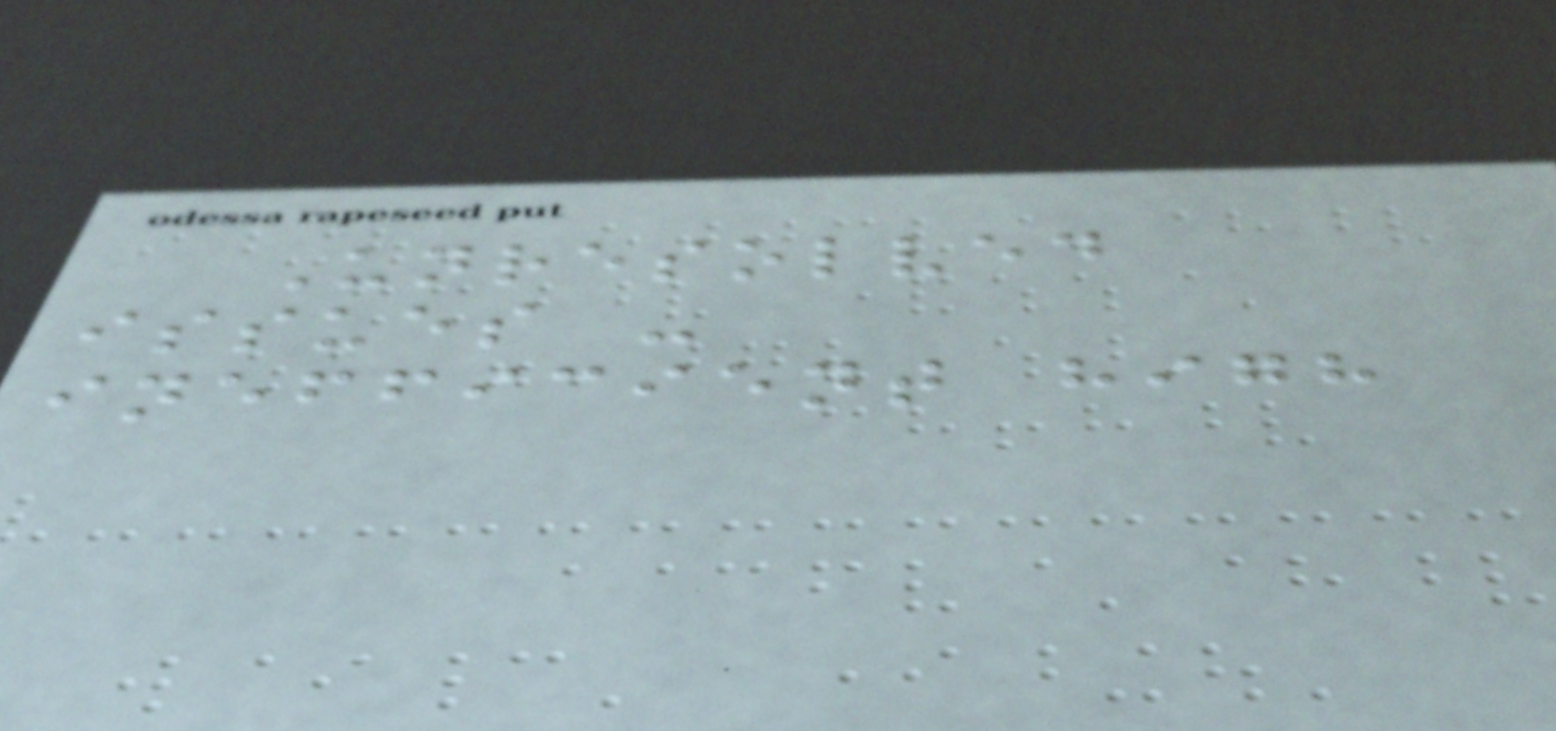Unresolved
issues -
inefficient high
